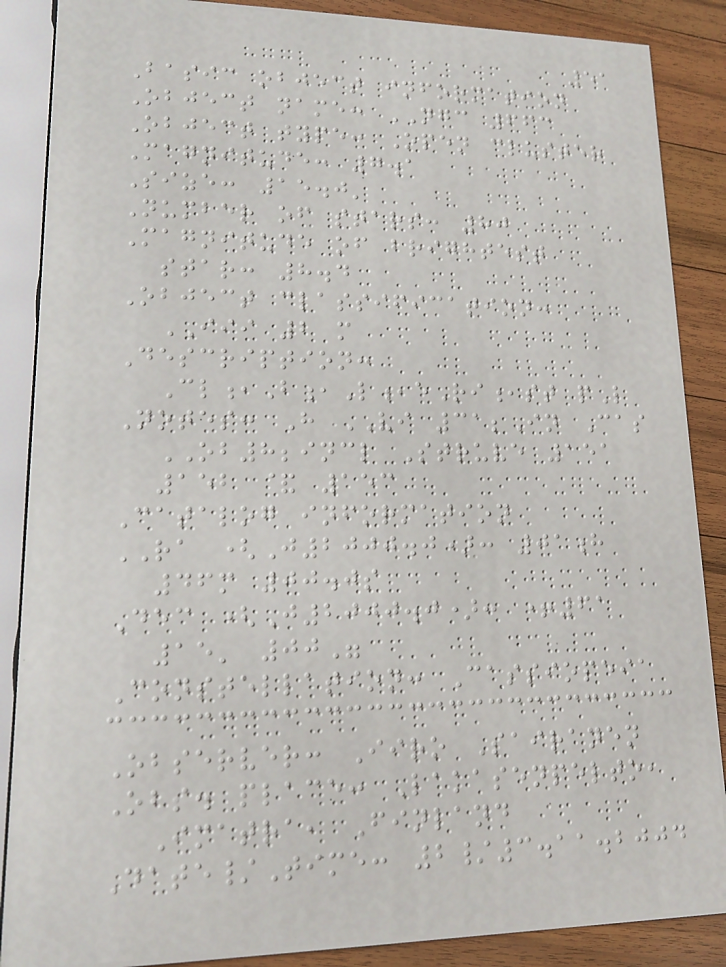51
Basic object information
Object name: NGC 663
Object type: Open cluster
Magnitude: 7.1
Size: 15.0'
Number of stars: 80
Magnitude of brightest
star: 8.4
Object classification:
III 2 m
Description:
Cl,B,L,eRi,st pL
Notes: H VI 31;In Cas
OB8;incl Struve 151
152 & 153
Catalog information
RA (J2000.0): 01h
46m 00.0s
Dec (J2000.0): +61
15' 00"
Constellation: Cassiopeia
Observer: Iiro Sairanen
Obs. place: Lakasenpelto,
Imatra, Finland
Date/Time: 2/3.11.2004
